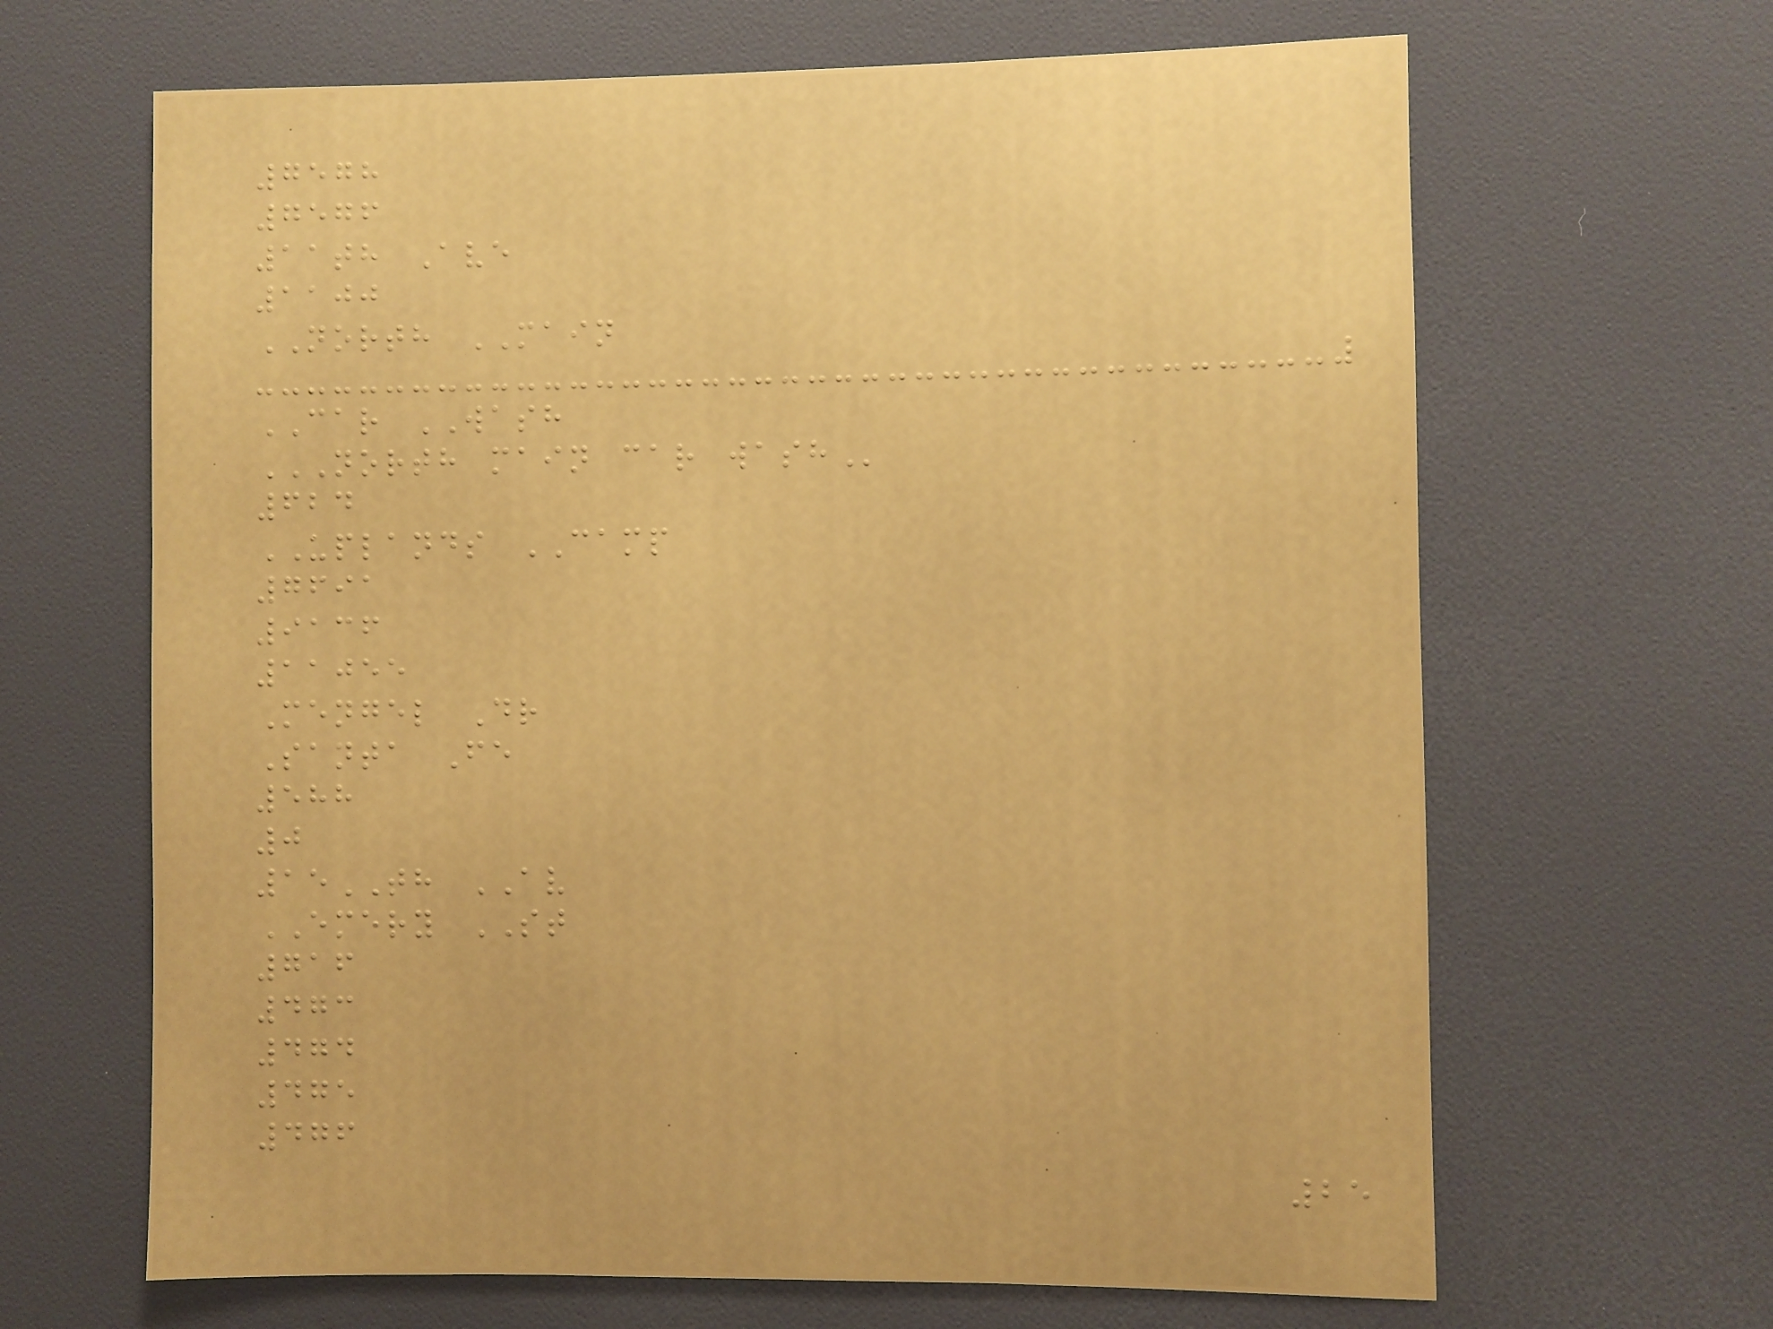7578
7576
11th Ave
1100
NORTH MAIN
CAR WASH
NORTH MAIN CAR WASH
624
UPLANDS CAMP
7691
9136
11055
Mengel Dr
Santa Fe
588
0
15TH AV
EMERY ST
716
473
474
475
476
25
